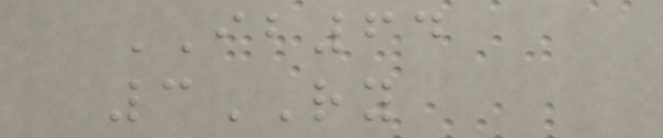IB64
3RY
